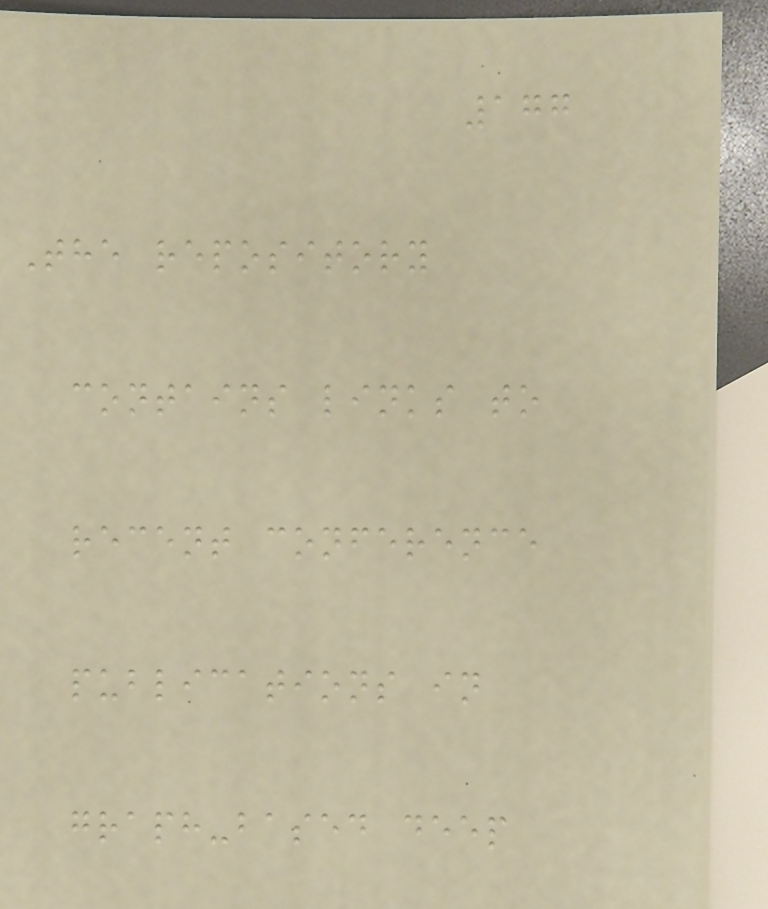177
The repository
contains links to
recent conference
publications in
graph-based deep
